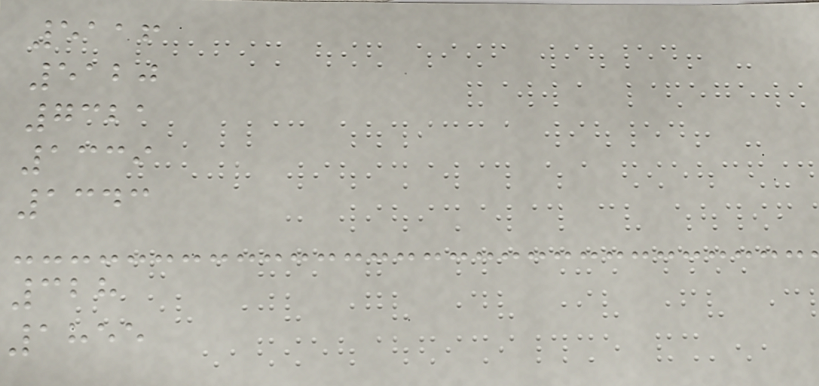5116
5120
7321
1339
1343
328
1855
